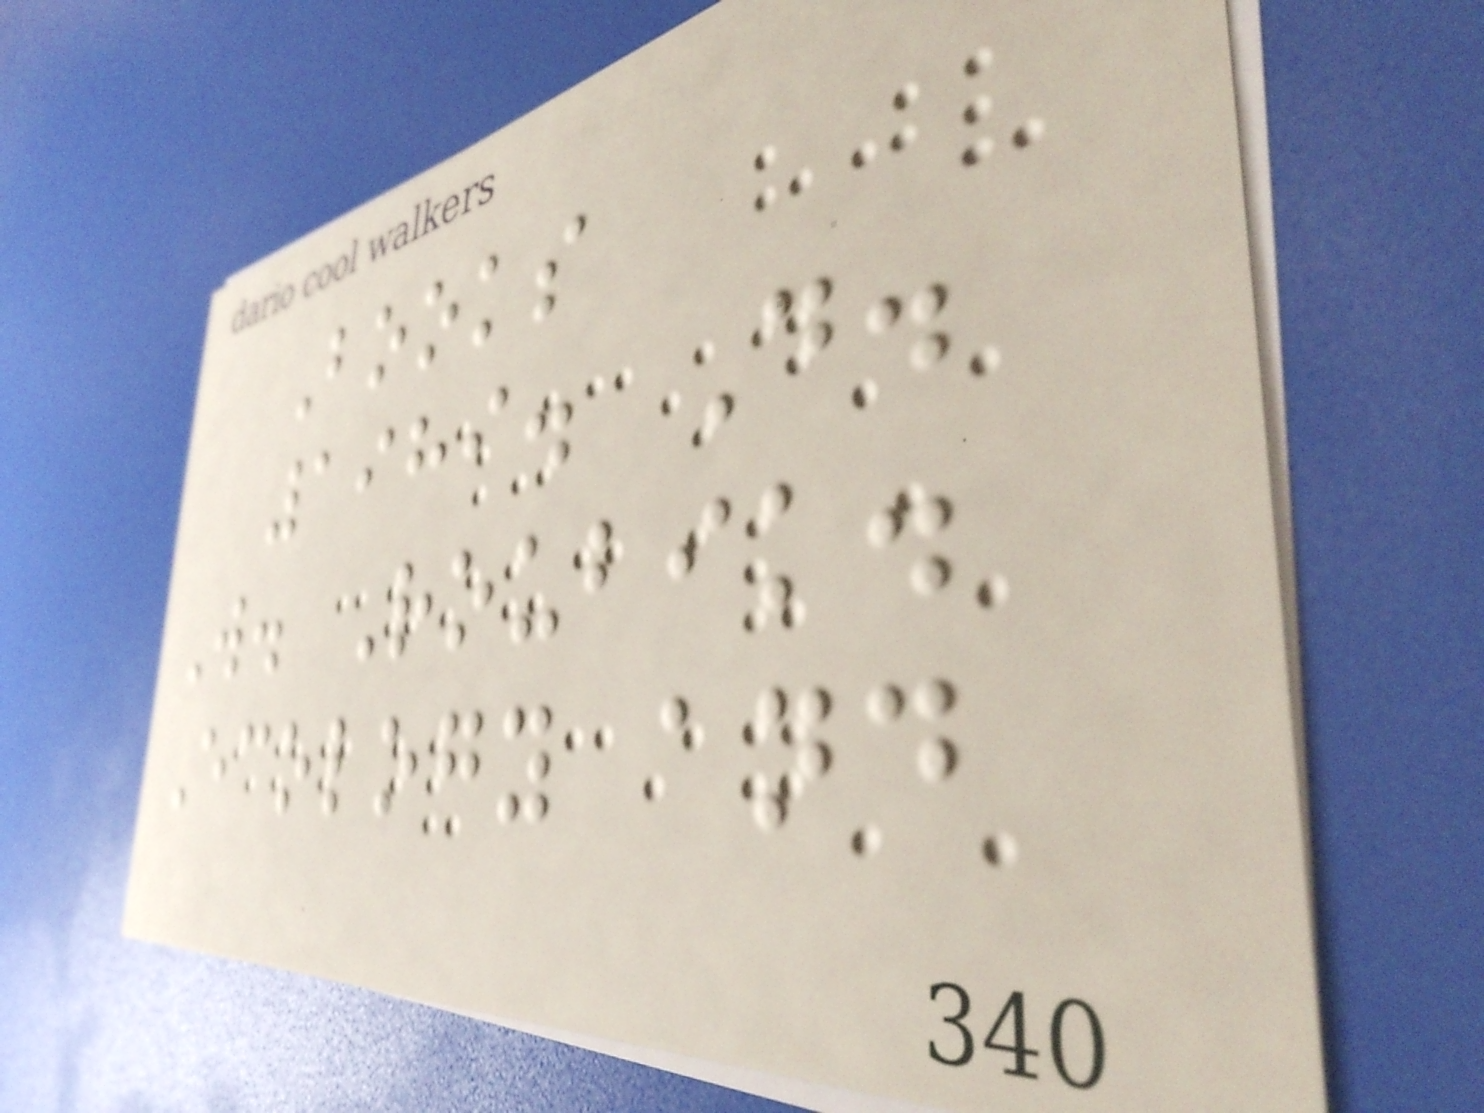Books
1989. D.
W. Roubik.
Ecology and
